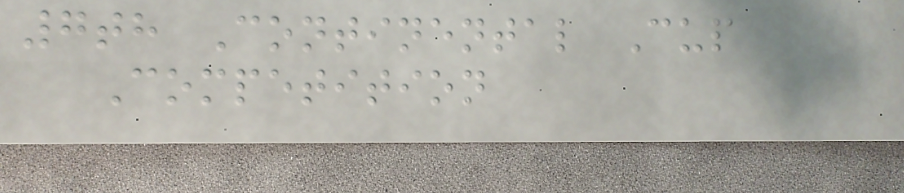7th Continental Cup
Competition
